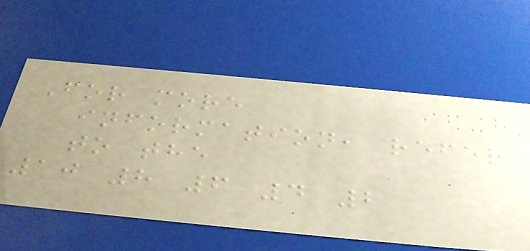For more
information, refer
to the
10 8 6 4 2
